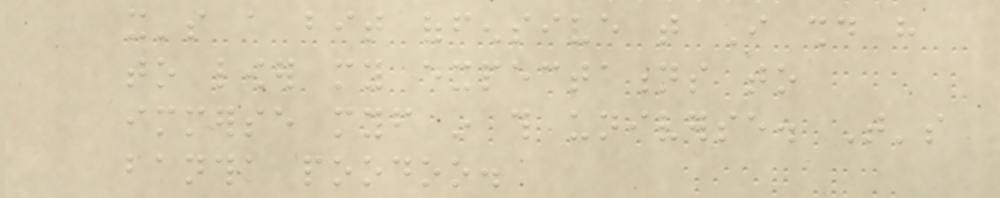it's a bit offensive that I should have
to lower my expectations to
immerse myself in this universe. That's
bantha poodoo.
